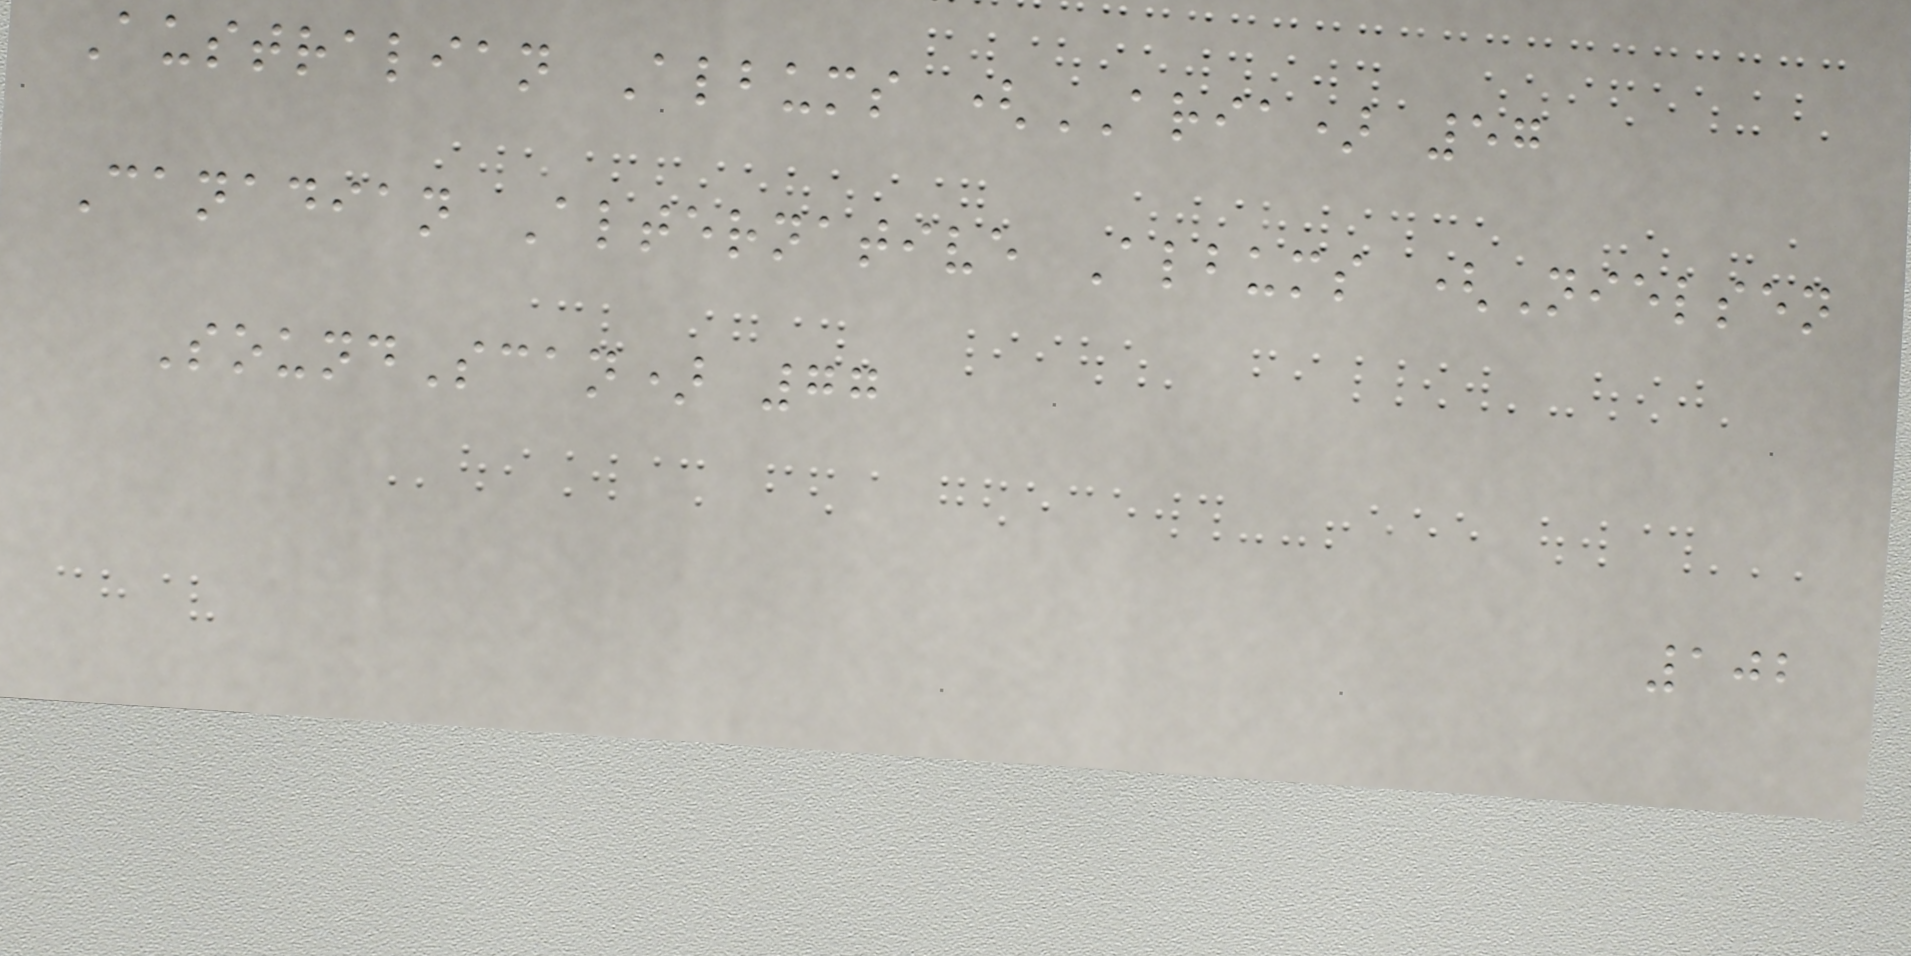Australian Albums (ARIA) 57
Canadian Alternative Albums (Nielsen
SoundScan) 77
102
